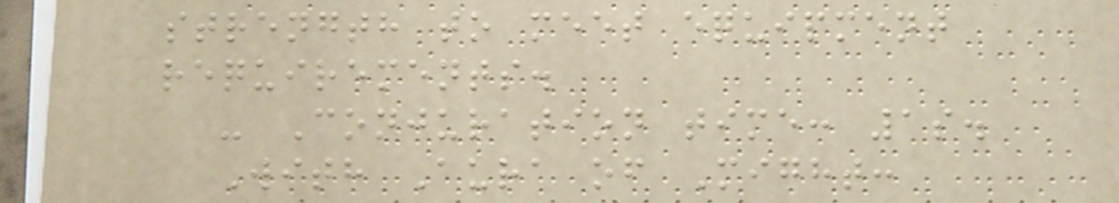strength to meet equipment
requirements.
- Conjuration time: 1s.
With Aura of Might:
